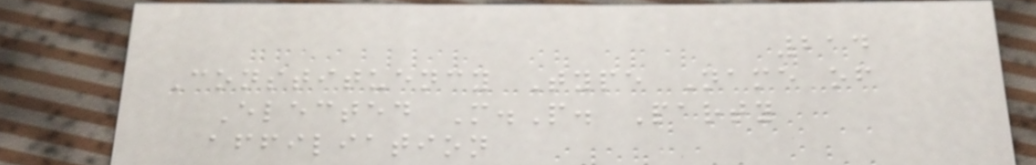214
Constituency Type Name of
Elected M.P. Party
affiliation
